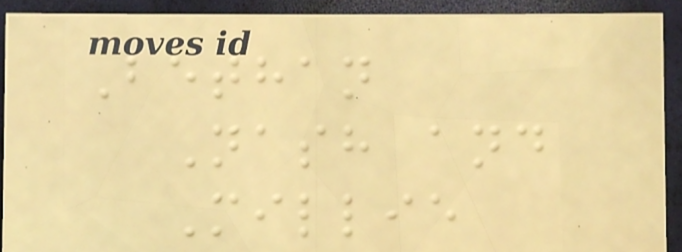Bethan
Nash and
Millie
